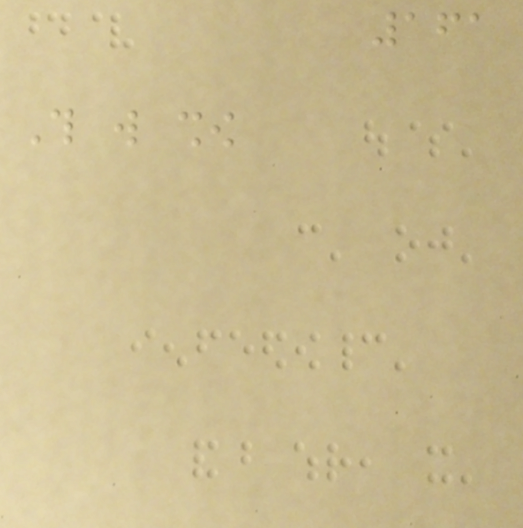161
This will show
